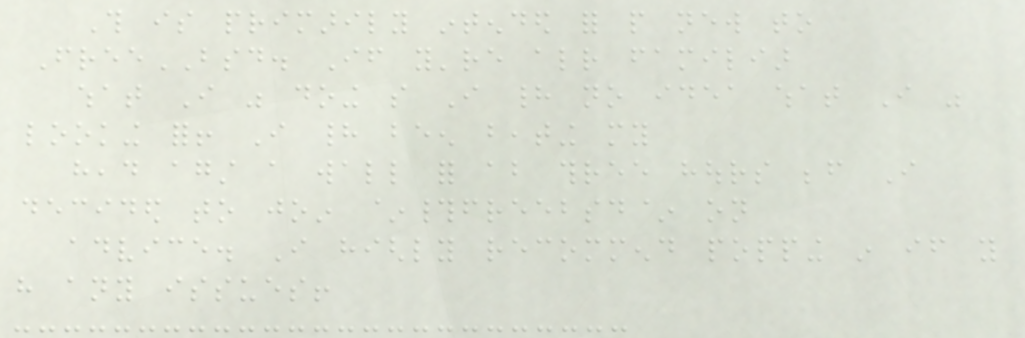This is primarily intended for people new to
FreeBSD. If you're already familiar
what I was doing so I had no idea what I was
looking for! I had been beating my
head against a wall for about three hours before I
decided to join ~#freebsd~ on
advice. I highly recommend popping in if you
have any issues!
